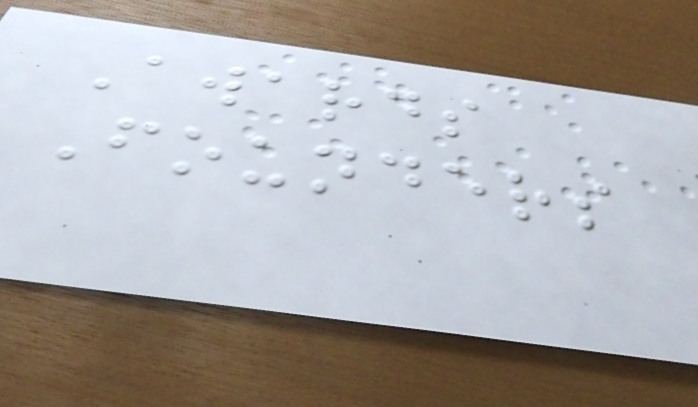Awards
Founders
